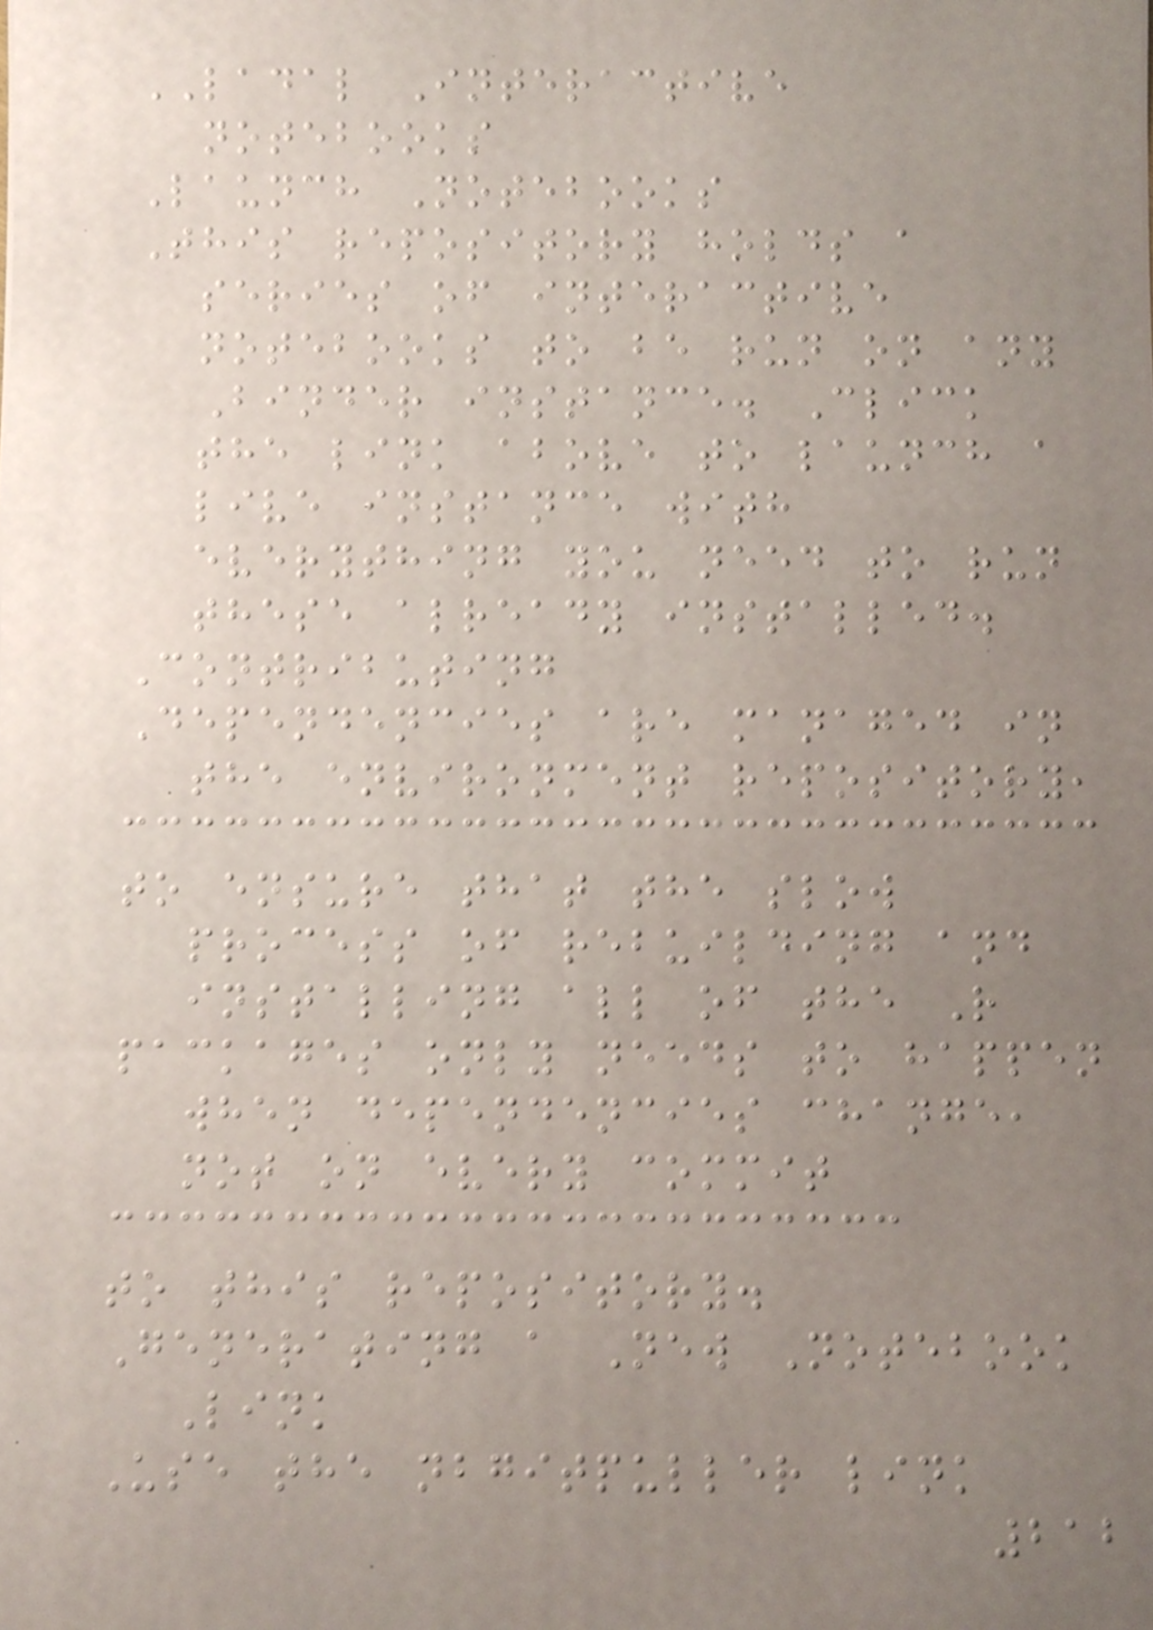LADAL Interactive
notebooks
Launch Notebooks
This repository holds a
series of interactive
notebooks to be run on any
Binder instance. Click
the link above to launch a
live instance with
everything you need to run
these already installed.
Contributing
Dependencies are managed in
the environment repository,
to ensure that the slow
process of rebuilding and
installing all of the R
packages only needs to happen
when dependencies change,
not on every commit
to this repository.
Generating a New Notebook
Link
Use the nbgitpuller link
212
